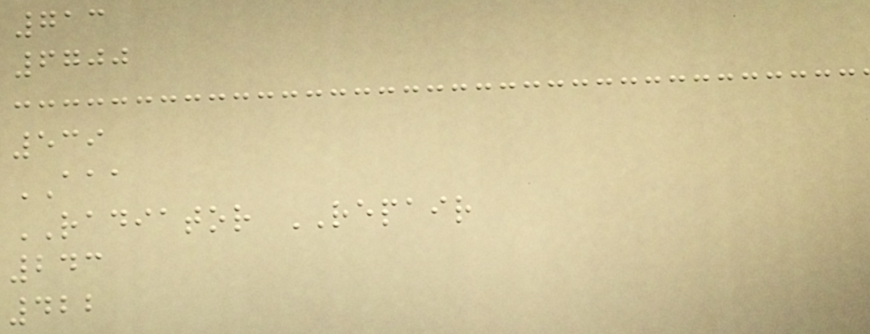713
6700
539
AAA
RADIATOR REPAIR
243
422
